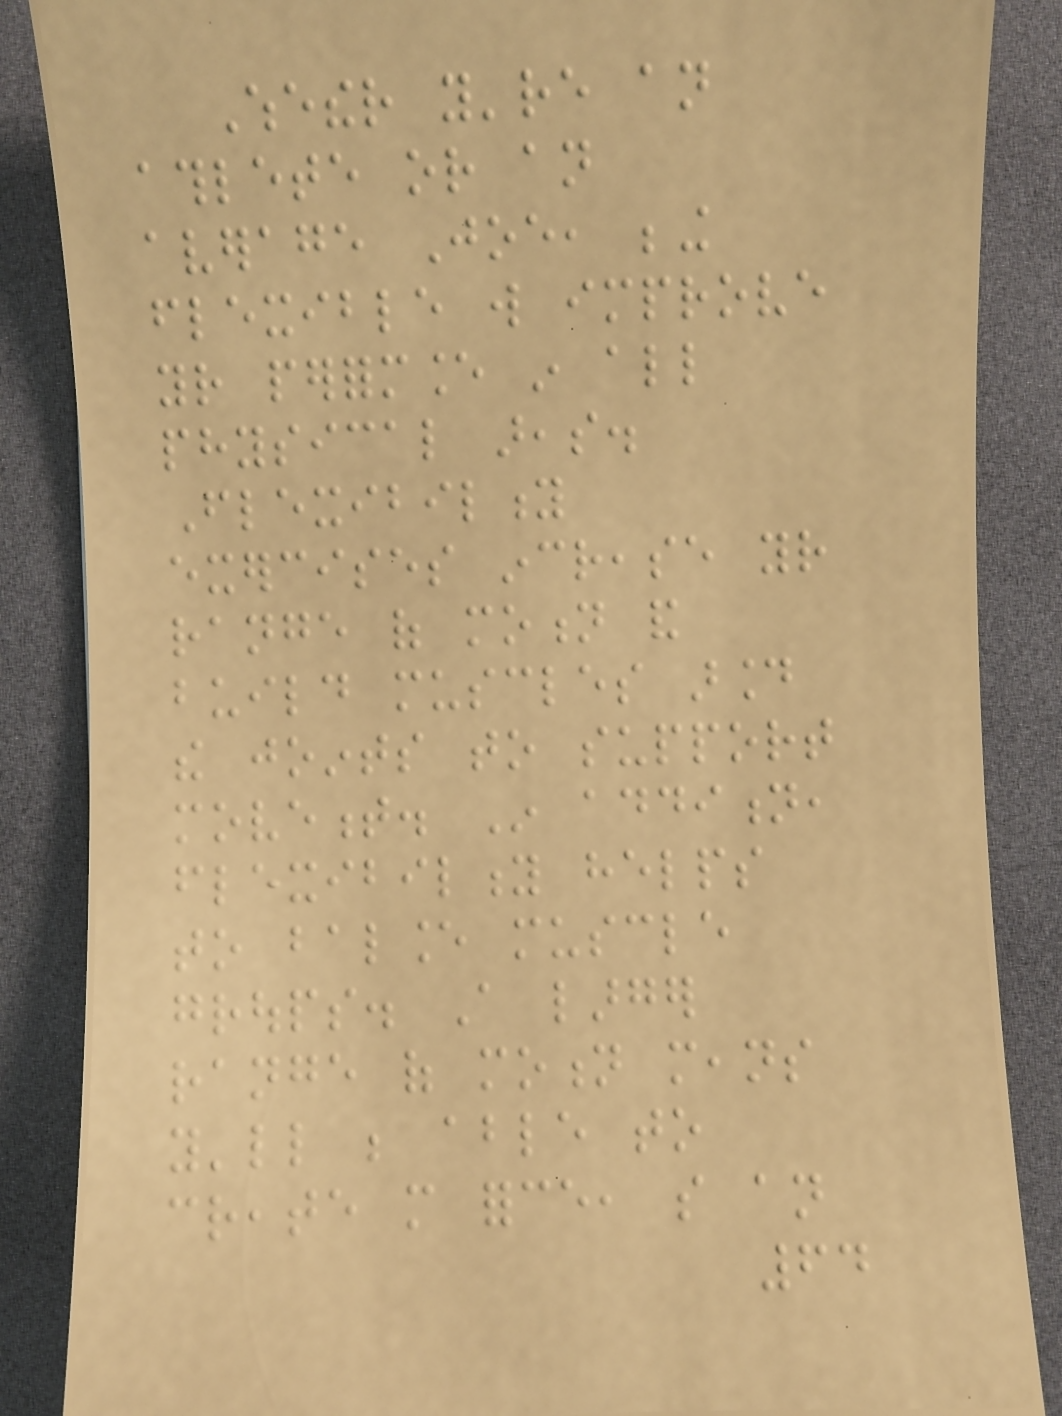Whether you're an
athlete or an
average Joe, being
flexible will improve
your performance in all
physical areas.
Flexibility
exercises increase your
range of motion and
build muscles around
the joints to support
movement. In addition,
flexibility helps
to balance muscle
groups. A larger
range of motion means
you'll be able to
create more force, so an
64
